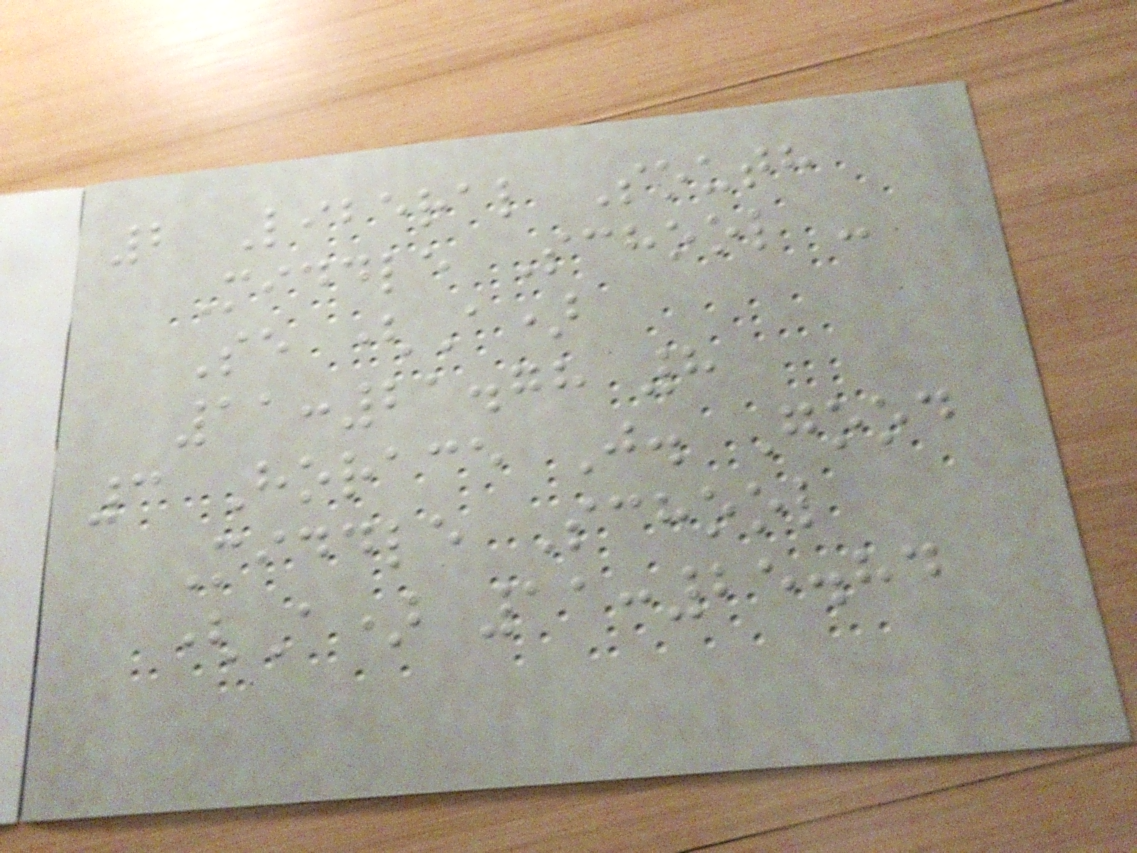2 Liberal South
Middle School -
Se (A)
11:21.78 8
3 Horace J. Good
Middle School
(A) 11:25.84
